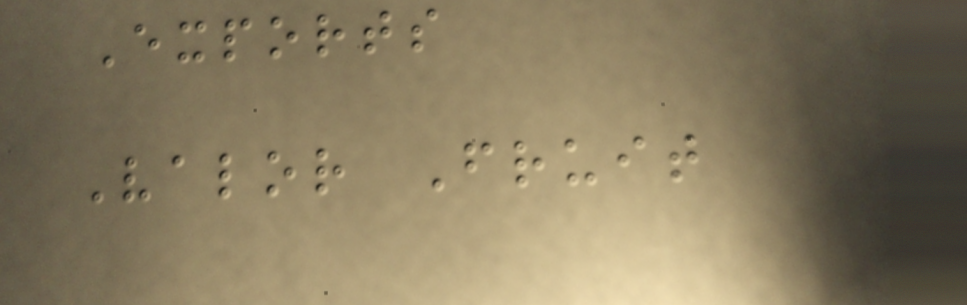Exports
Valor Fruit
